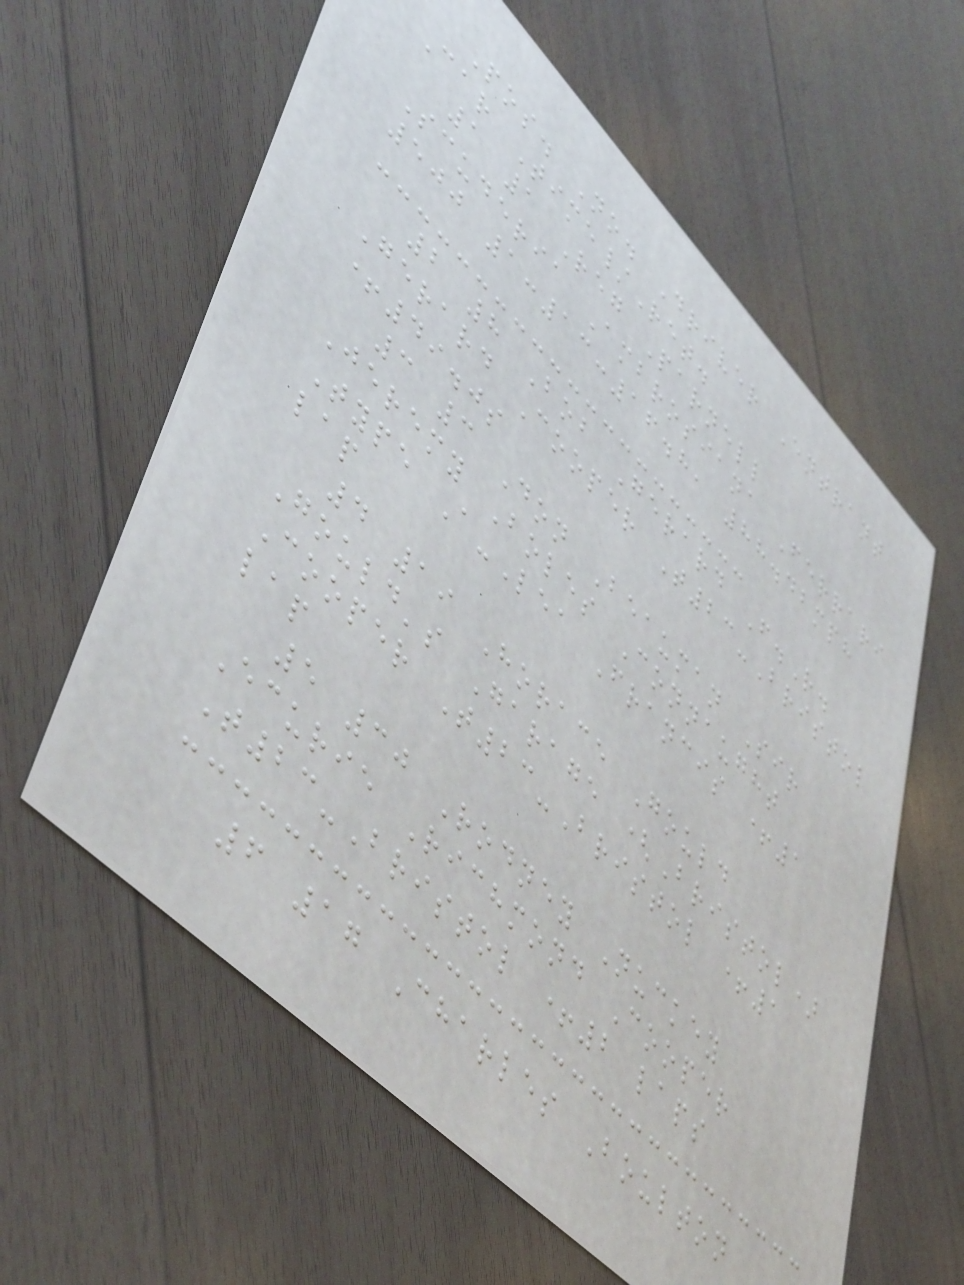Pos. No. Driver Entrant
Car Time/Ret.
1 1 Reg Parnell
Scuderia Ambrosiana Ferrari
500 1:13:16.8, 88.42mph
2 8 Bob Gerard F.R.
Gerard Cooper T23-Bristol
+49.0s
3 3 Don Beauman Sir
Jeremy Boles Connaught
Type A-Lea Francis +1
lap
4 19 Horace Gould
Gould's Garage (Bristol)
Cooper T23-Bristol +1
lap
5 30 Rodney Nuckey
Ecurie Richmond Cooper
T23-Bristol +2 laps
6 17 Charles Boulton
